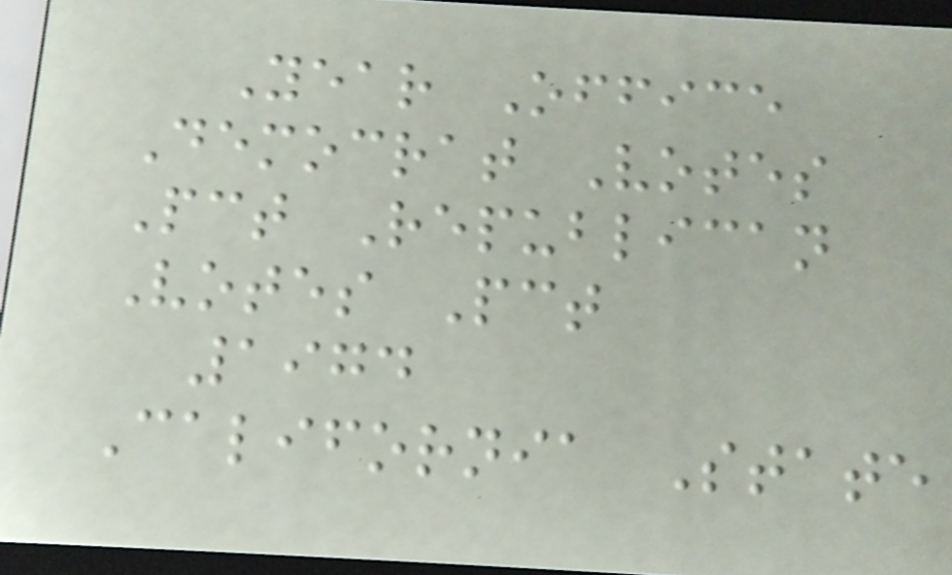Year Office
Democrat Votes
Pct Republican
Votes Pct
1974
California State
